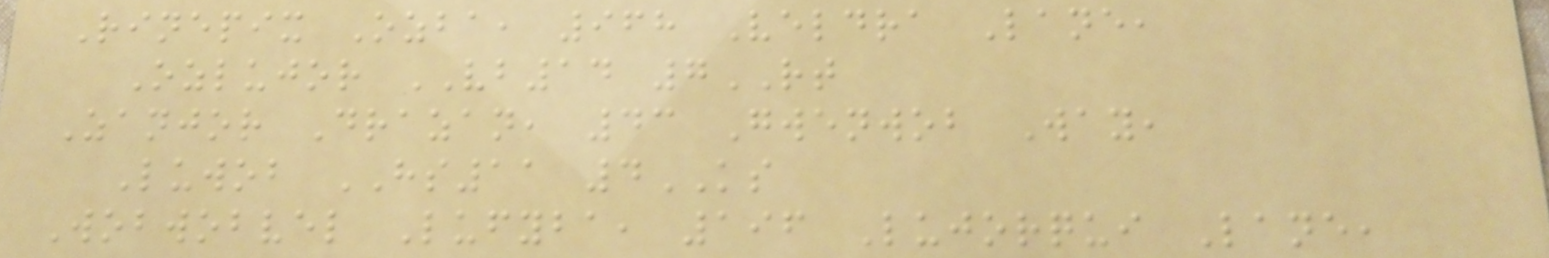Rinepix Ozba, 968 Veldra Lane,
Ozlujor VB14 7RT
Zanjor Drazan, 43 Gwenwob Way,
Luwob HS11 4KS
Wobwobvel Lufyba, 196 Lujorqui Lane,
